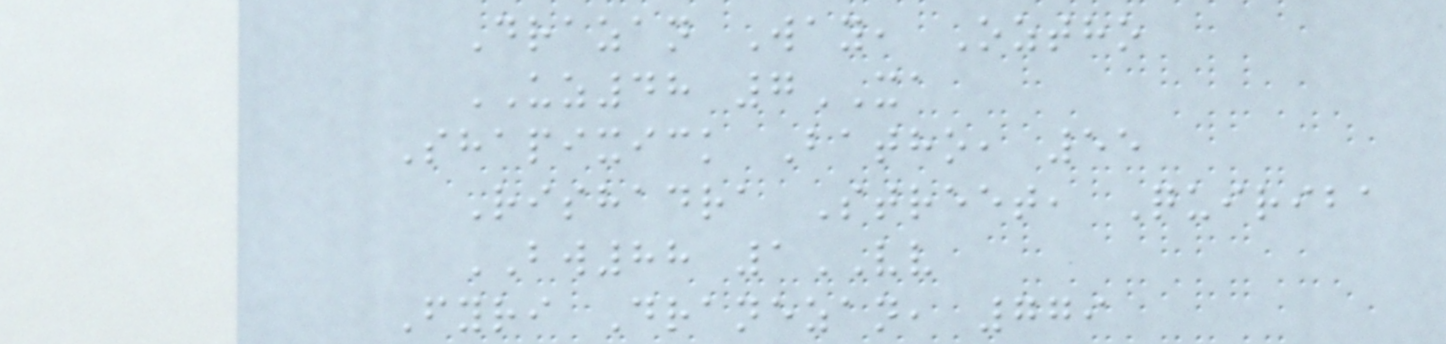Drazan Way, Oztho
UZ48 7XA
Shapixick Batho, 55
Rishadra Street, Quiriba
BW88 1VV
Fyri Dranezan, 779
